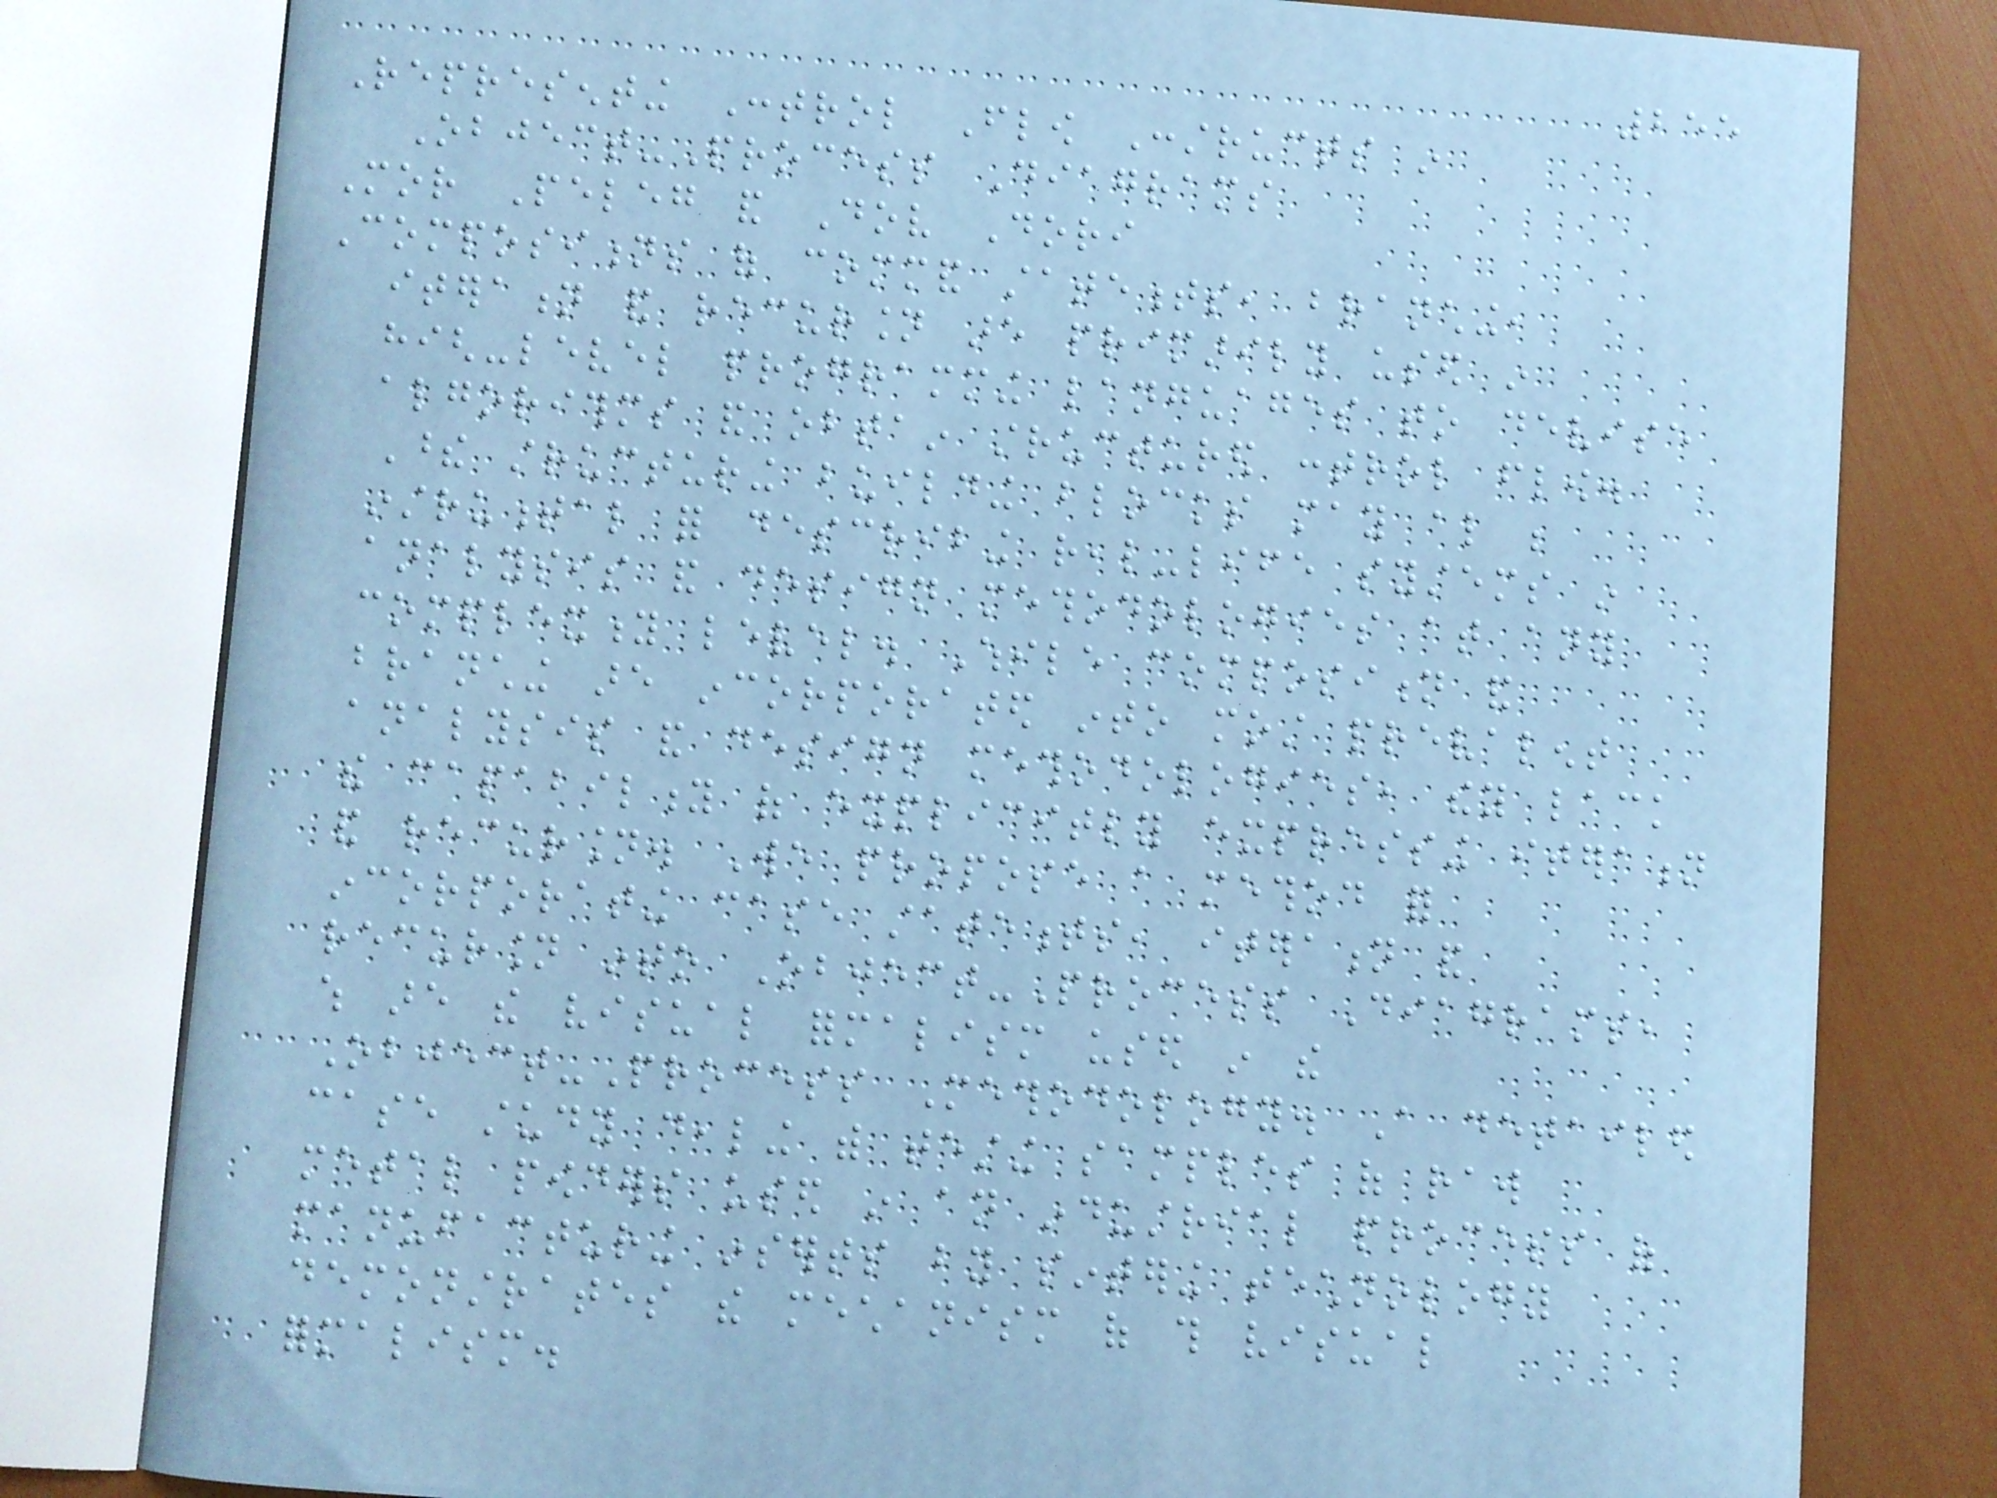255
Representing Control Flow Constructs in
Object-Process Diagrams
Mor Peleg and Dov Dori
Compositions of command statements, branching,
iteration and recursion are primarily used in
high-level programming languages to devise
algorithms and obtain structured control flow.
These structuring building blocks may also be
instrumental for describing real-life systems in
analysis and design methodologies at any
complexity level. While composition and
branching are incorporated into most prevalent
analysis and design methodologies, they lack
the capability of explicitly expressing iteration
and recursion. We propose a method for
incorporating case statements, iteration and
recursion into Object-Process Diagrams,
which are the visual formalism used in the
Object-Process Methodology. A detailed
case study dealing with testing samples of raw
metal powders used in an industrial process of
manufacturing inserts by sintering technology
demonstrates the mechanism of this visual
formalism.
